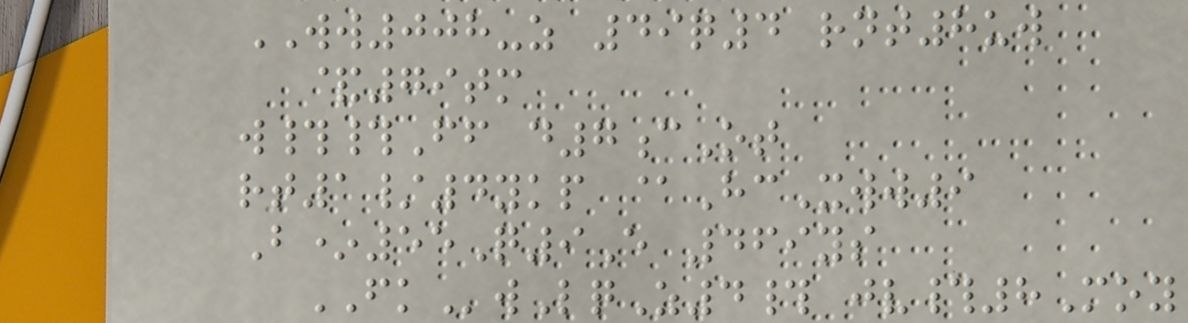WW008-z 49q4 rnt8uw
&79tm
w##Ff d7cOt
rt1/4ykp @HcXww9
B*55Q9E 469ys
FKwLqZ4# jv#8Moy
